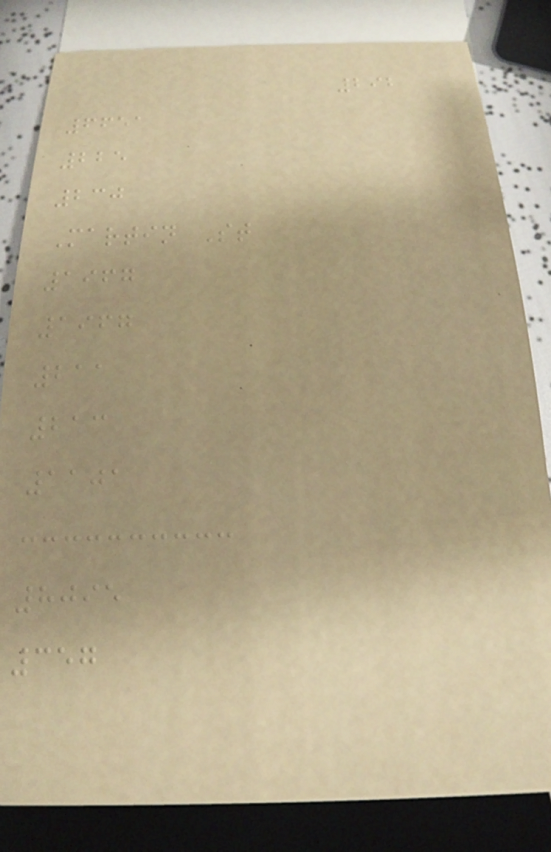292
6651
225
230
Martin St
1967
1967
211
213
1101
8095
357
